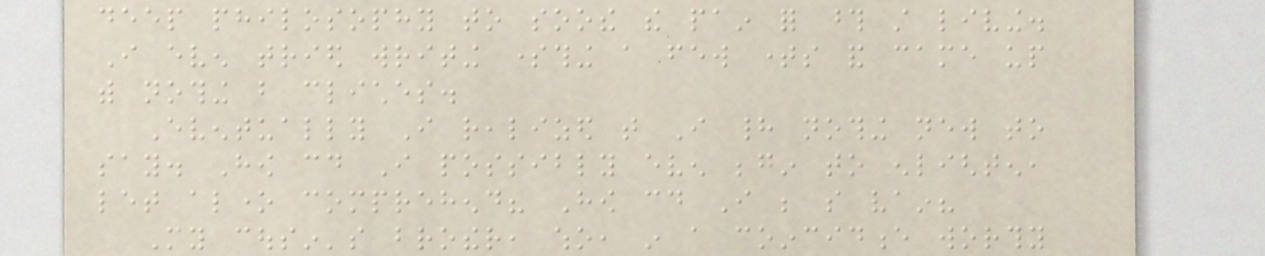deep philosophy to soothe the pain for those still living.
I even tried writing something a few times and came up
with nothing but cliches.
Eventually I realized that I had nothing new to
say. How could I possibly even begin to enlighten,
let alone comprehend? How could I be so vain?
My cousin's brother, who, in a coincidence worthy
